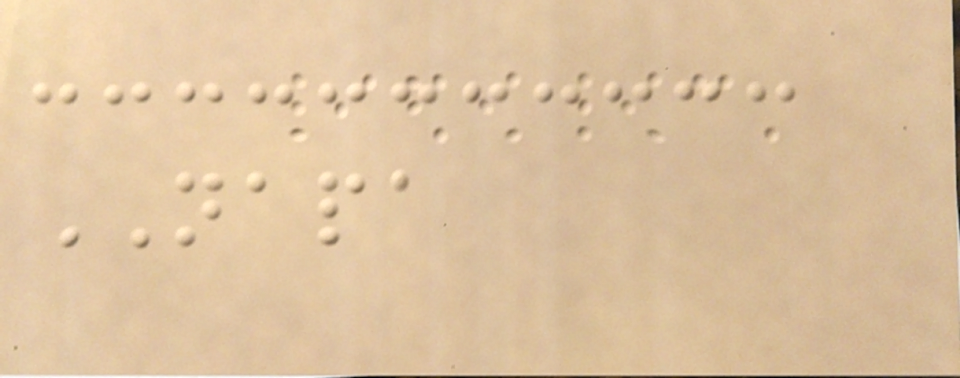NAPA
